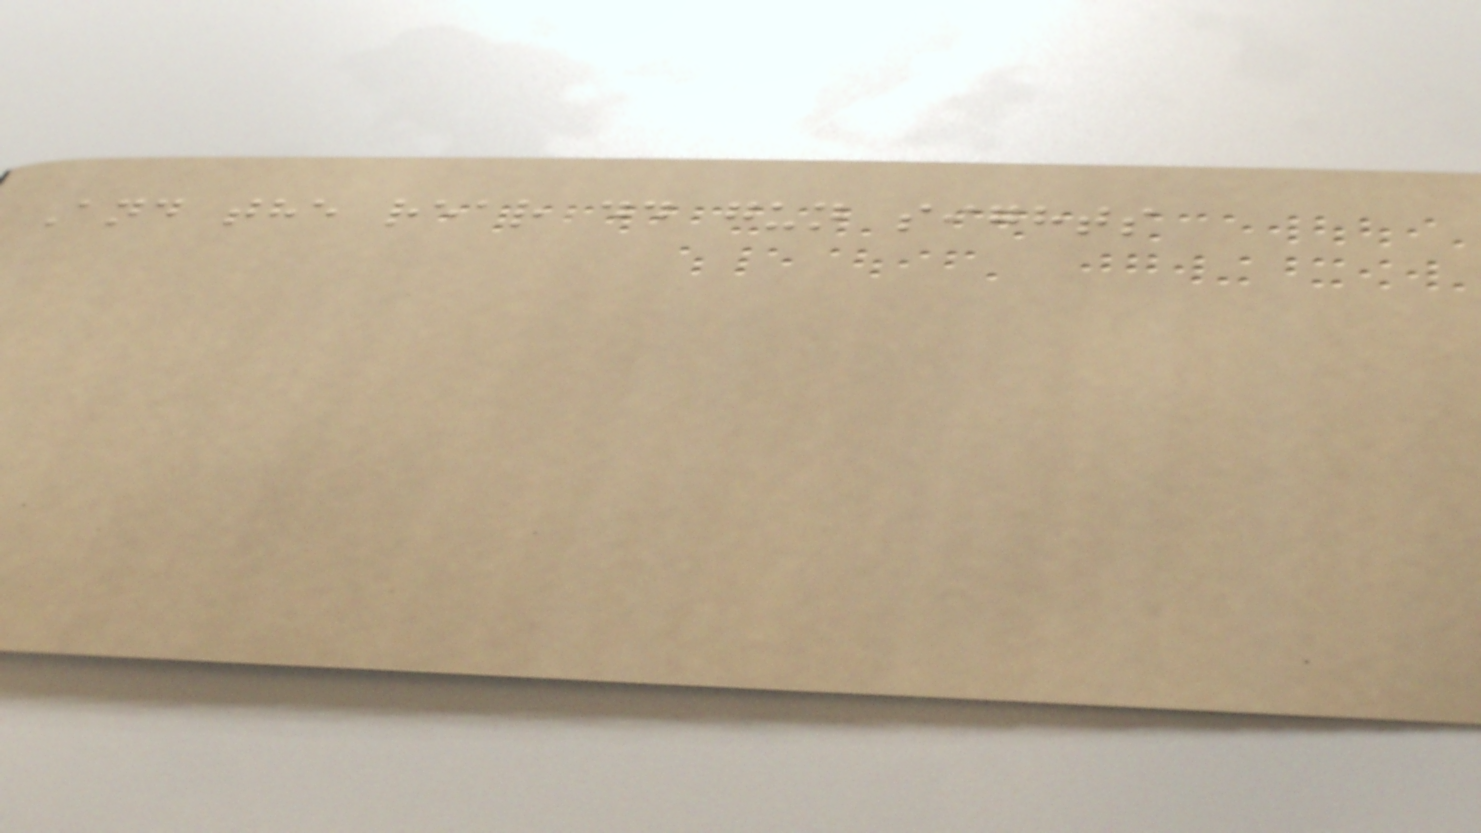And the rear dd gun sights
